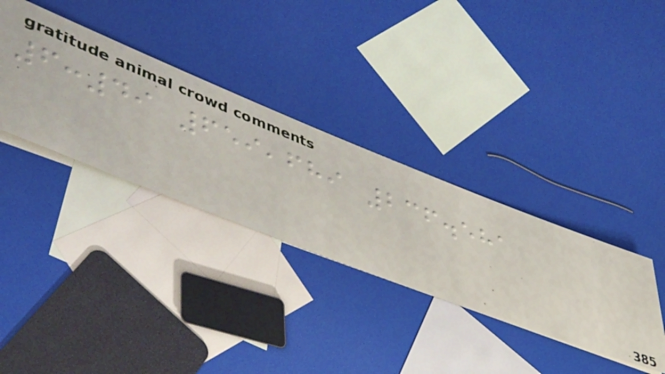6:49 659,689 236.581
